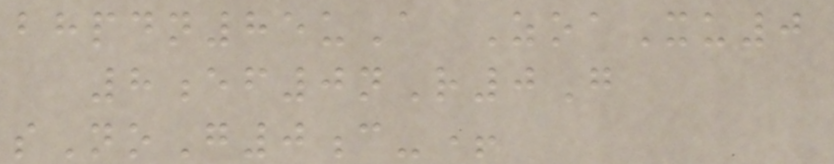bhpdn85uA ZoaXu0
8ef0nR0G
sNoG0c-+
